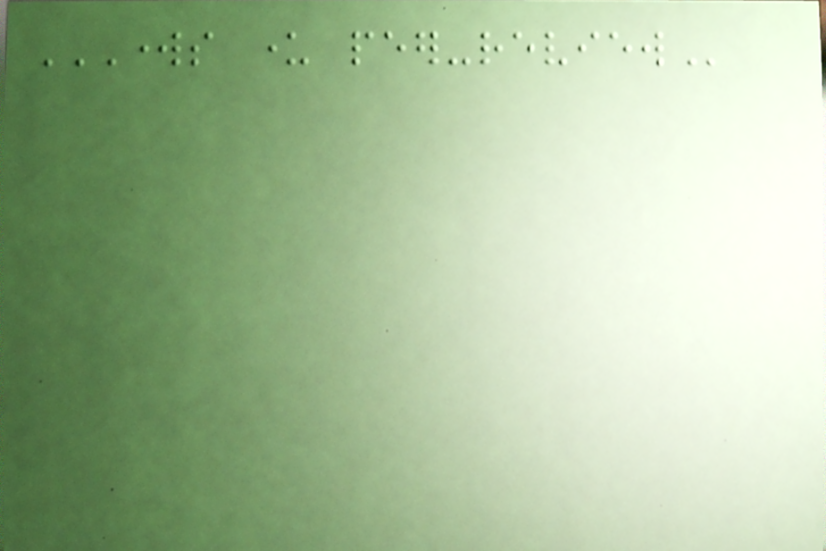WORKS UNDER PEER-REVIEW
